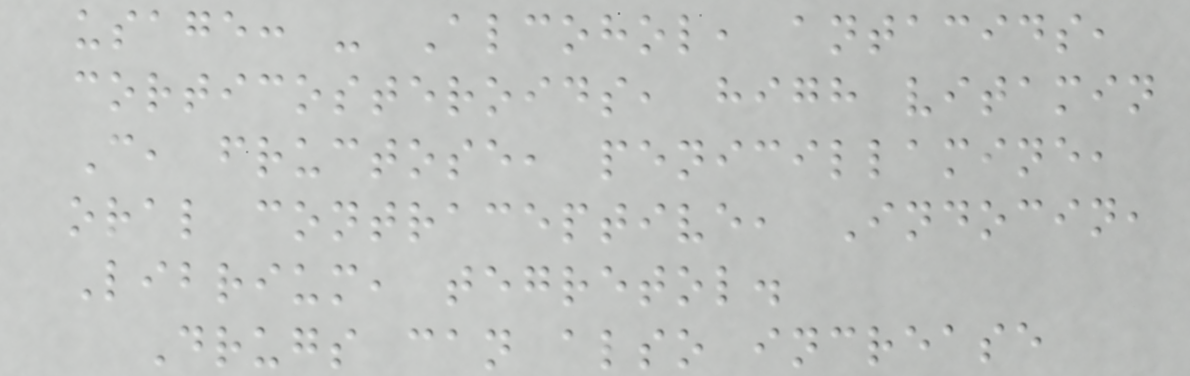usage: - Alcohol, antacids,
corticosteroids, high vitamin
C, fructose, penicillamine,
oral contraceptive, Indocin,
Librium, tegretol.
Drugs can also increase
